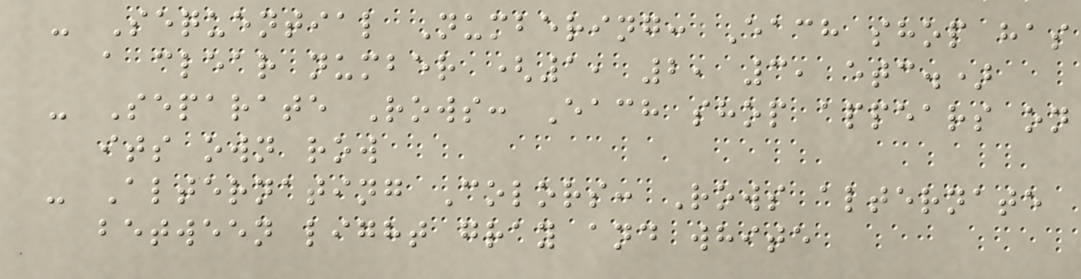- Sequential Numbering: Each shop has
a clear number (1, 2, 3, etc.)
- Separate Rows: Each shop appears on
its own row
- Alternating Colors: Rows alternate
between light gray and white
